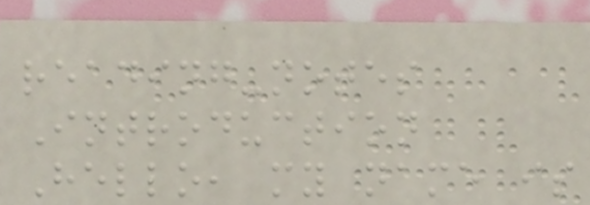reading-notes
Introduction
Hello, my name is
